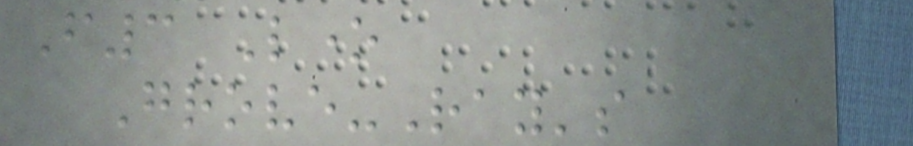F3 Lone
Grove-Ray's
